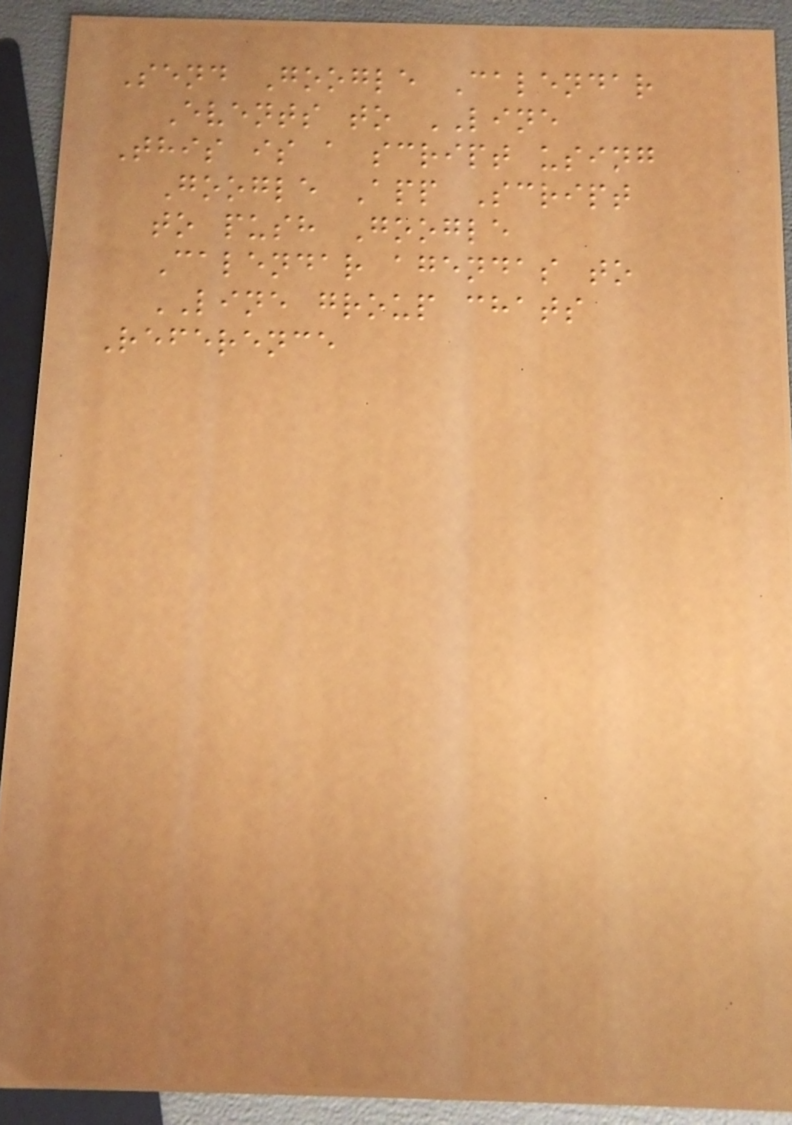Send Google Calendar
Events to LINE
This is a script using
Google App Script
to push Google
Calendar agendas to
LINE group chats
Reference
